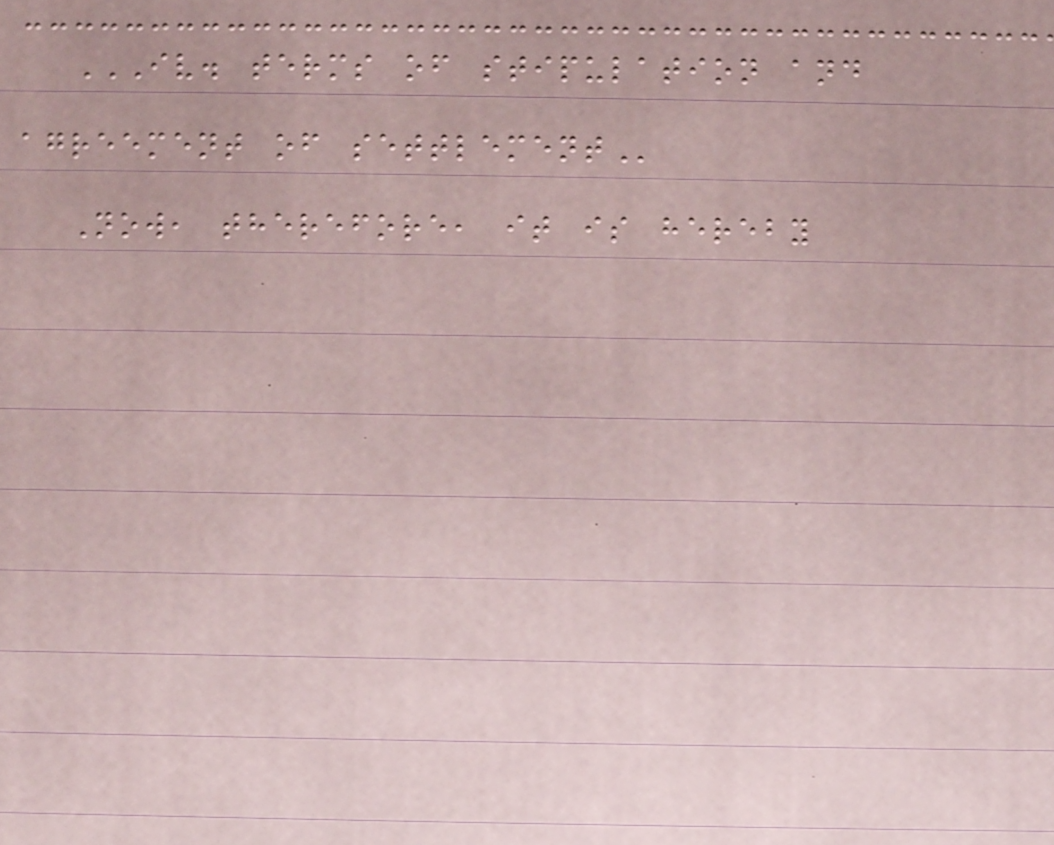IV. TERMS OF STIPULATION AND
AGREEMENT OF SETTLEMENT
Now, therefore, it is hereby
